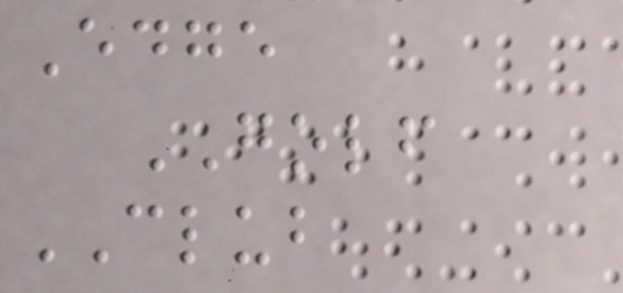Edge
GOLF
CLUB
